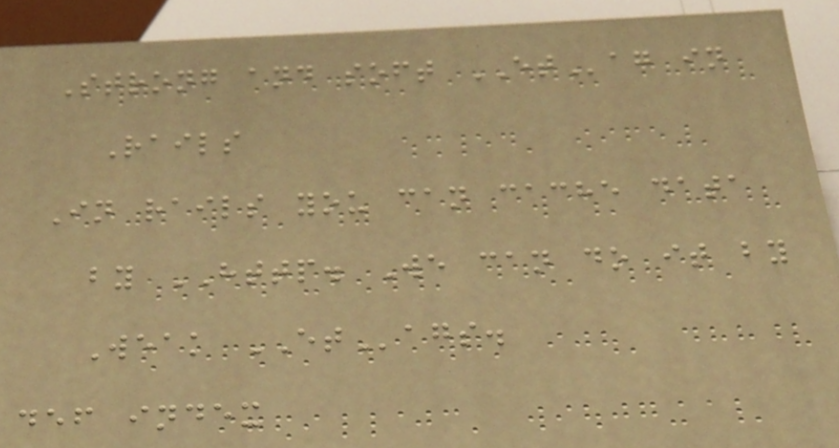Strong and soft ETag in
Rails
In rails you can cache data
by HTTP. We can do it by
Weak ETags.
def index
